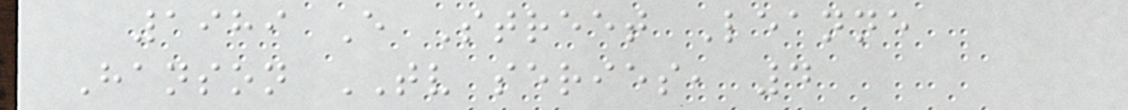1989 E Street Leanne
Hanson TV series, 4
